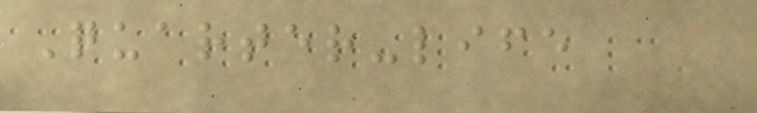Quarter-life
